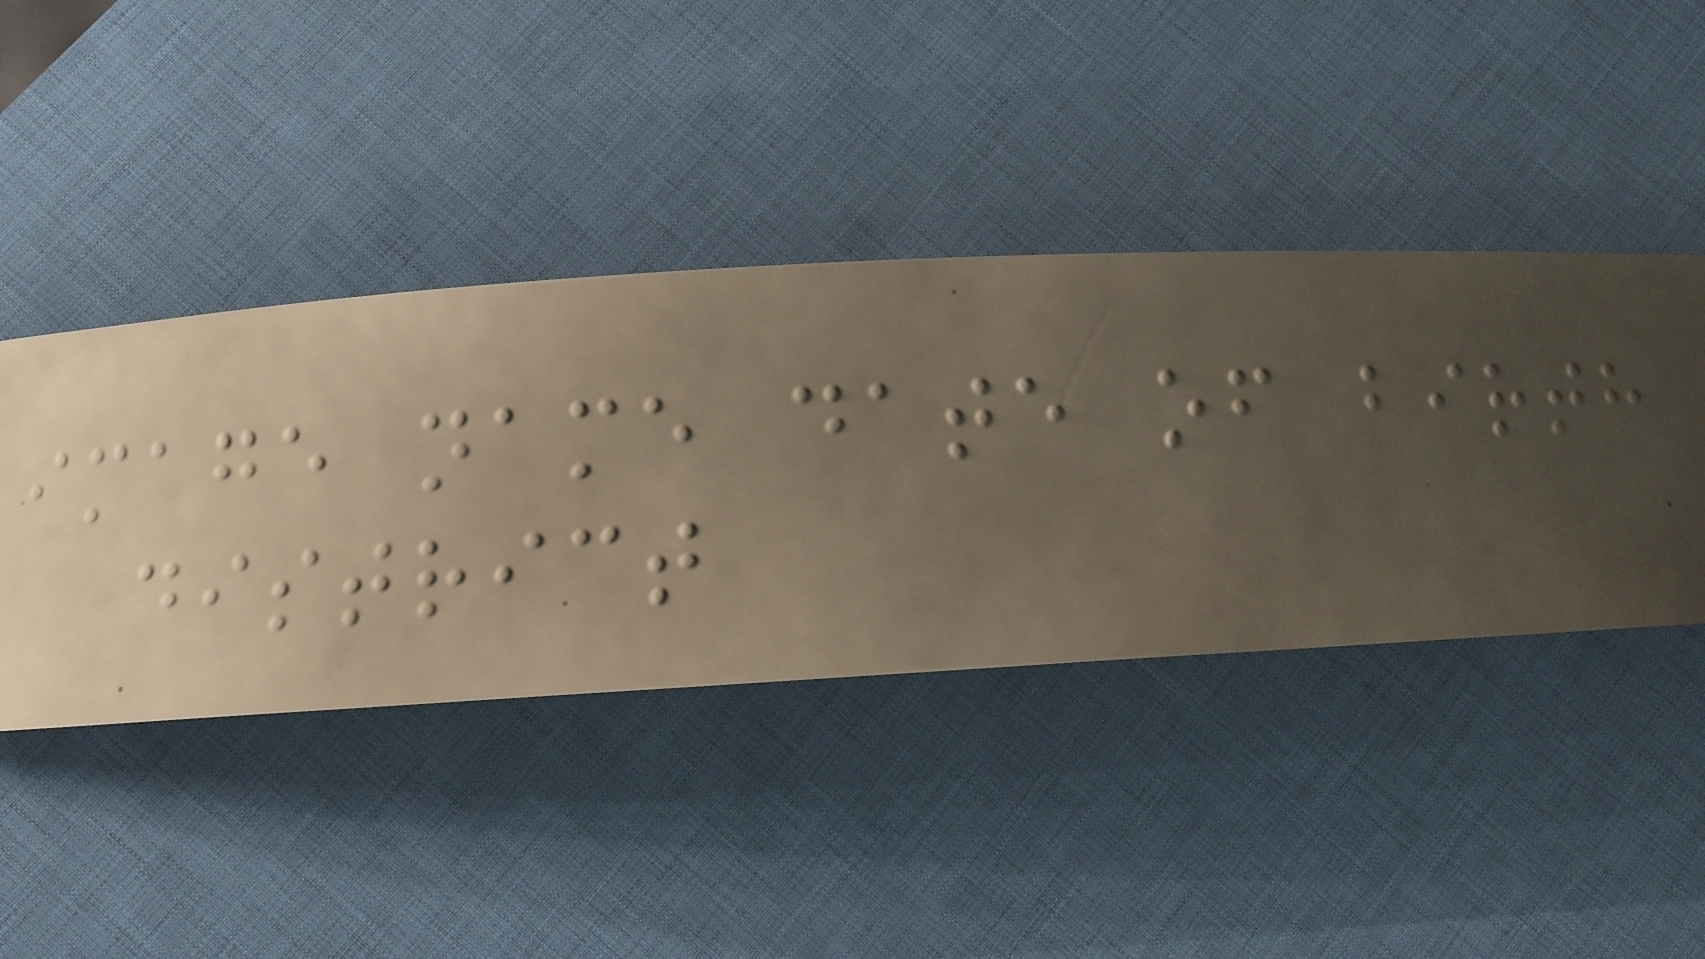image name date of birth
district
